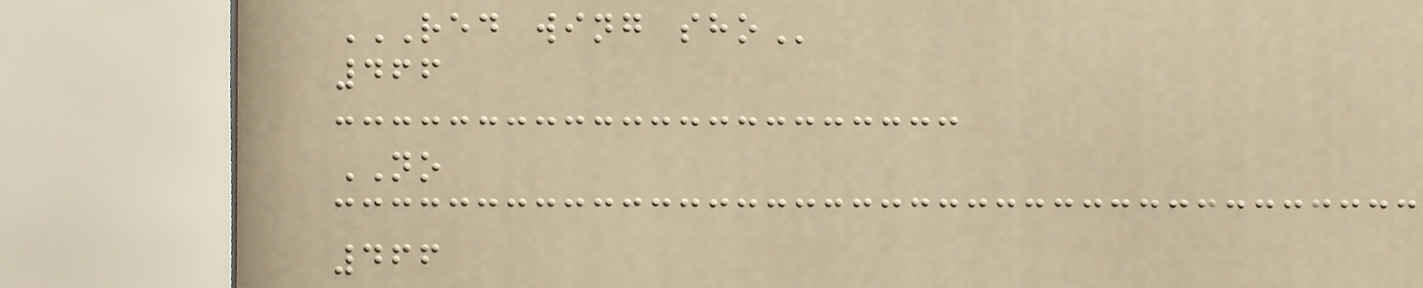RED WING SHO
466
NO
466
